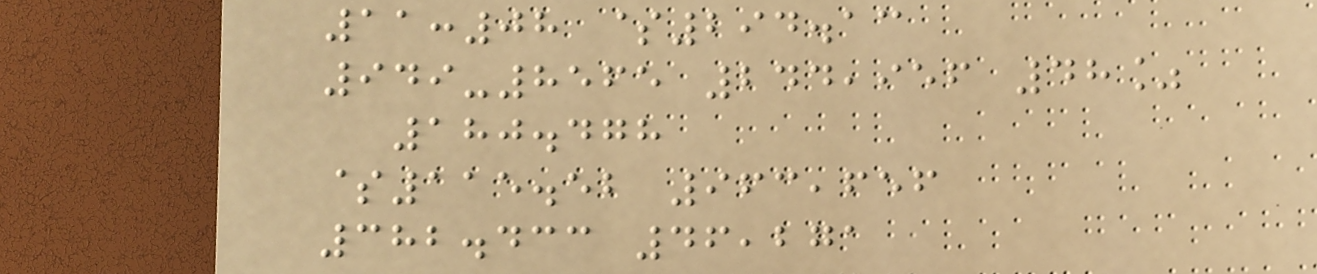11:08 $294.13
949-8565 244,956 48%
180.478
$115.52 963,656
382.433 46,271
